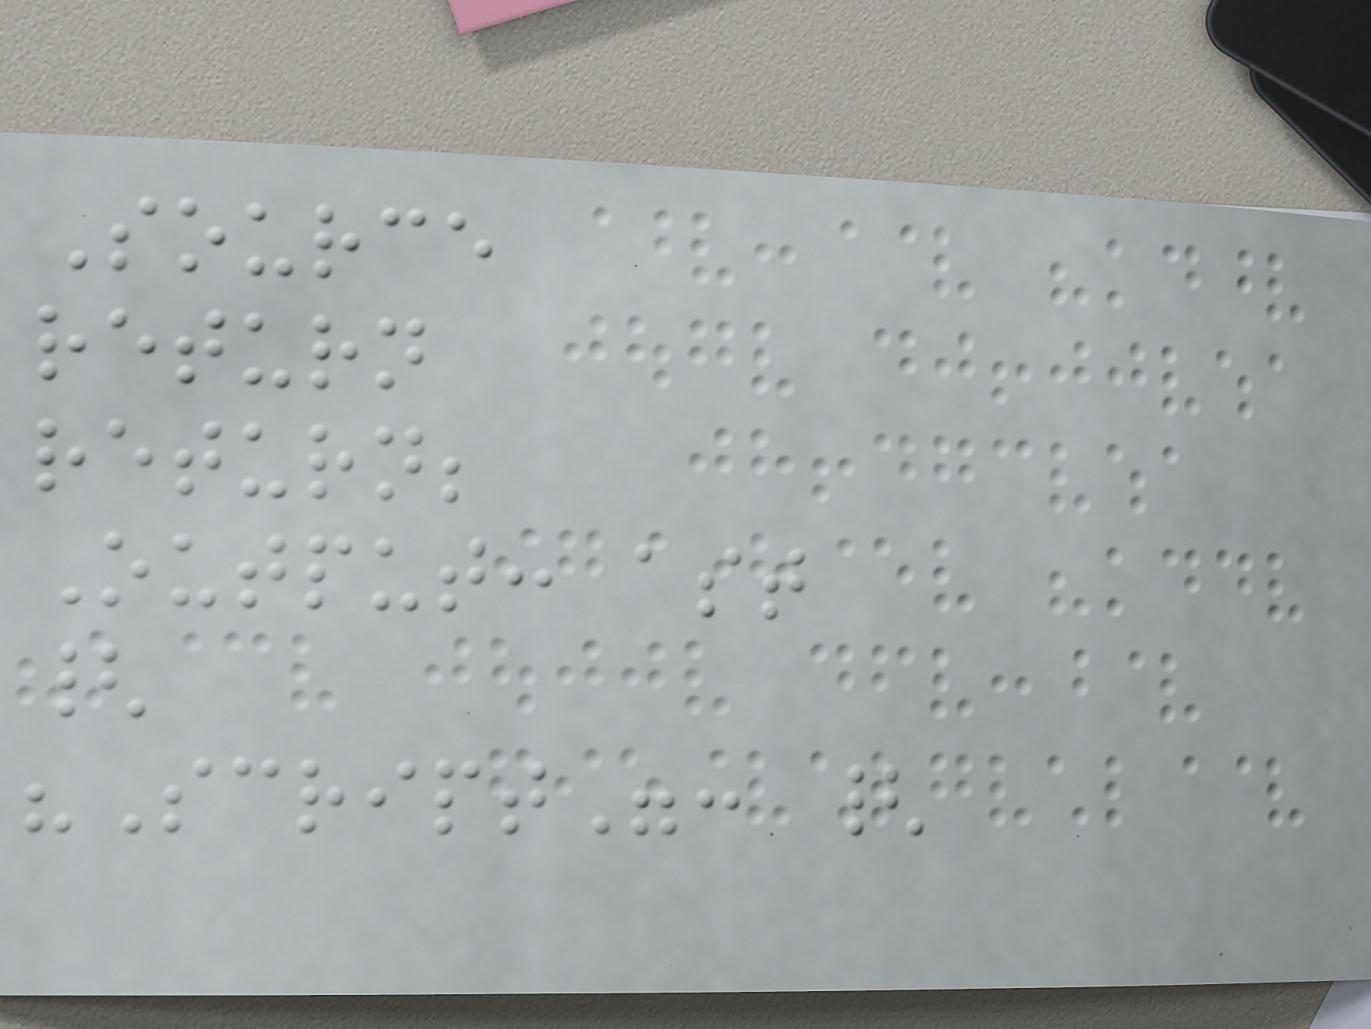Source
return
return;
Output: ast
{
"Script": {
